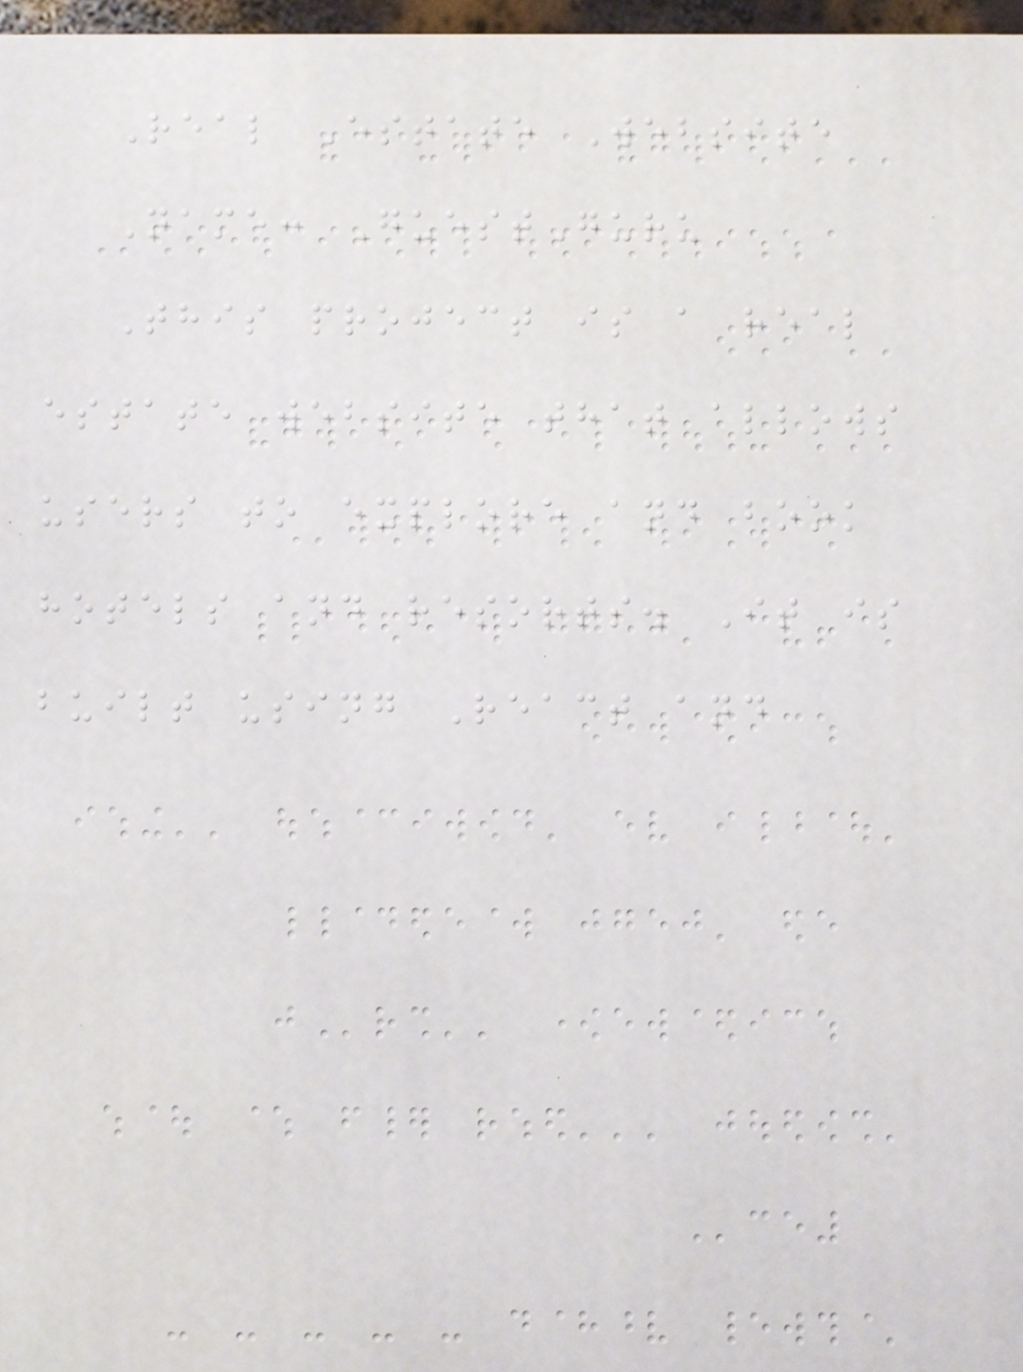Real Estate Website
Name: GuestGuru
This project is a real
estate website that allows
users to explore and book
hotels and resorts. It is
built using React and
